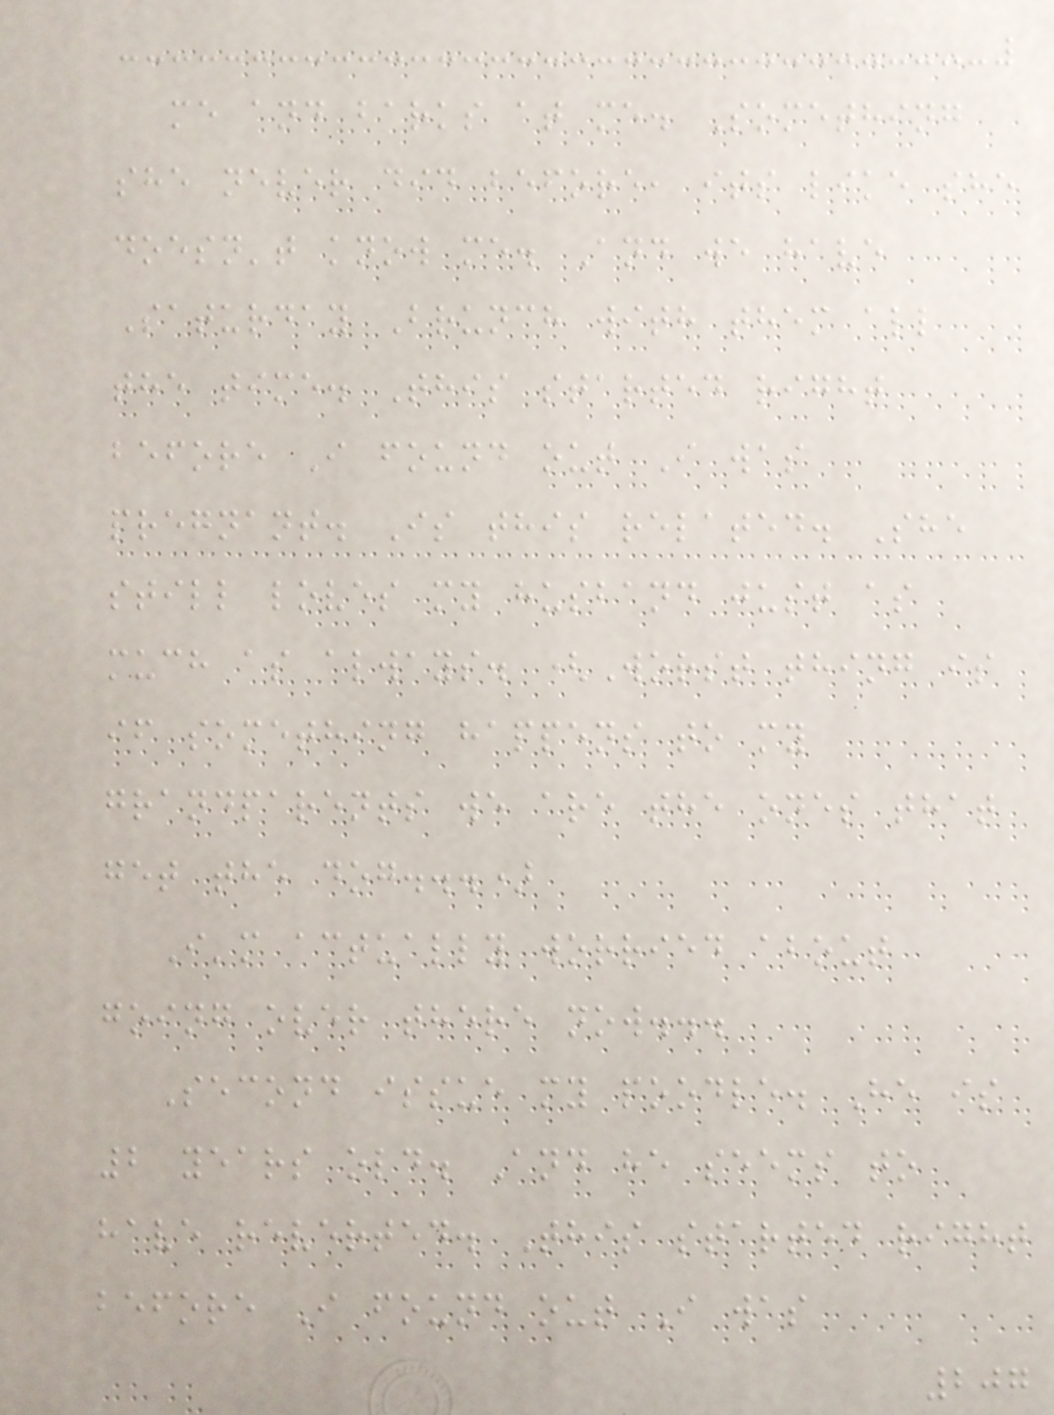me and barks at me. Something
she never did before, its like she
doesn't know me. And we have
Saturday Brunch with them all
the time. This started right
before I found out I was
pregnant. Is this related. She
still loves my husband just as
much as always. (Worst thing is
if something happens to my
grandparents we are the ones that
get the dog...)
I'm actually worried about
going over there now...
Second issue my poodle. He is
2 years old. And he seems to
have reverted. This started right
before I found out I was
207
